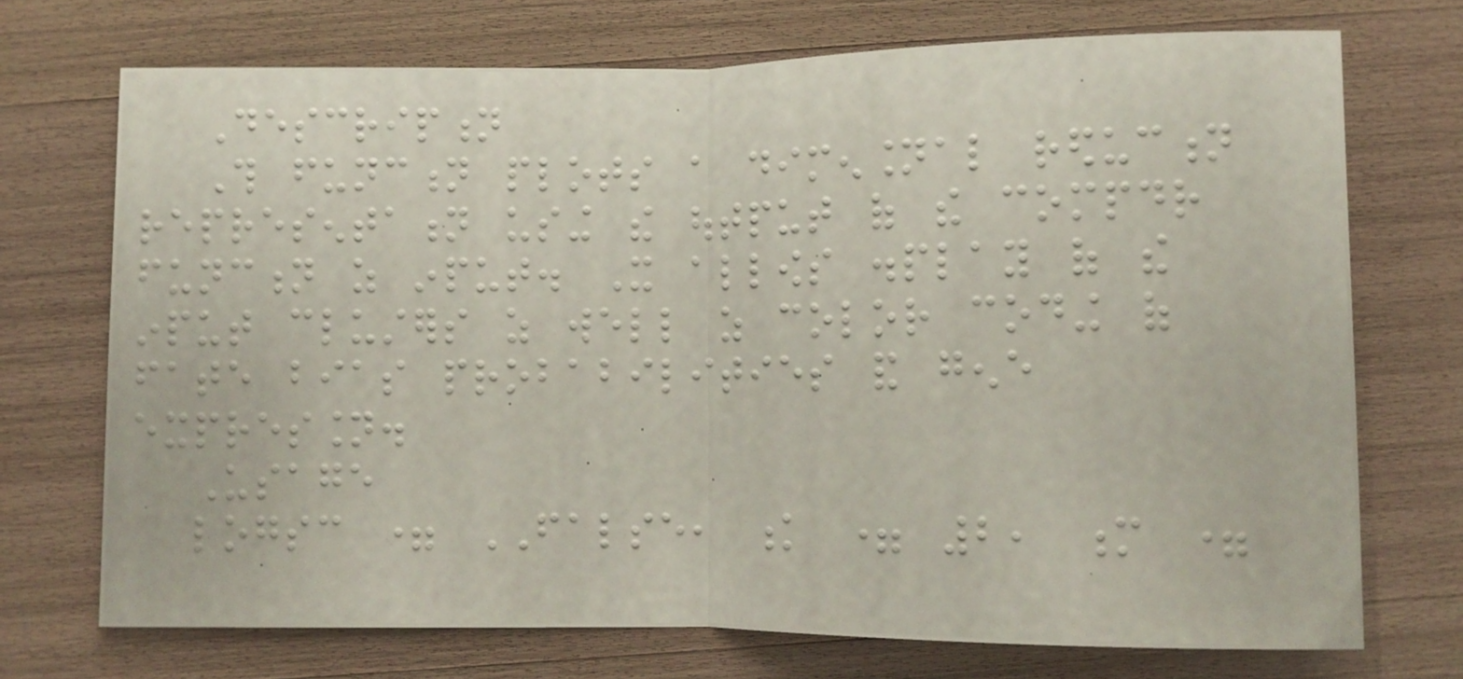Description
This function plots a dimensional reduction
representation using the output of the compdr
function as input. It allows display of the
input clusters as well as color coding of
fate bias probabilities and gene
expression.
Usage
logsc = FALSE, k = 2, m =
